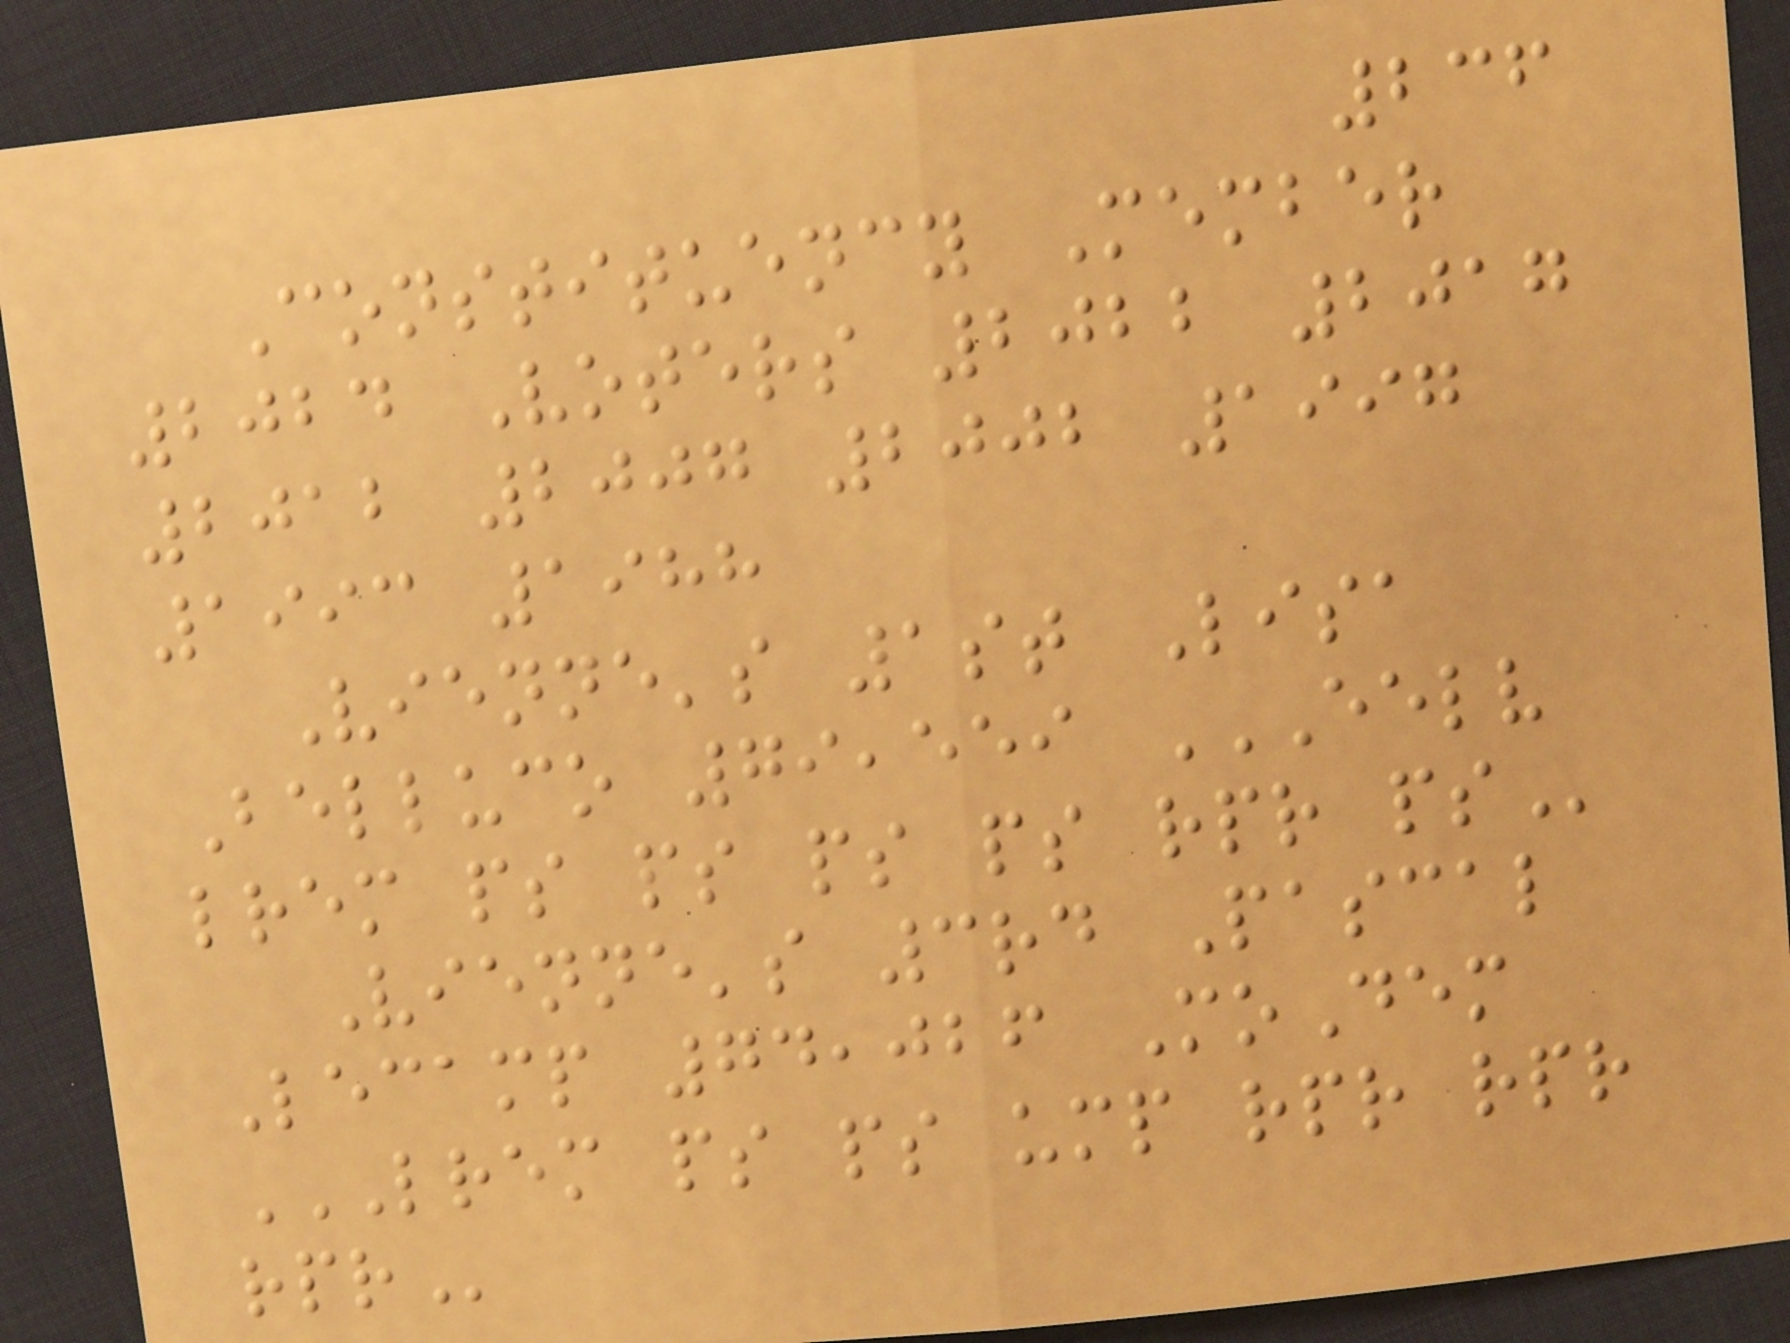236
Constituency Member
2024 Voters 2022 2017
2012 2007 2002 1997
1993 1988
Vienne's 1st Lisa
Belluco 79,559 EELV
LREM PS PS PS PS RPR PS
Vienne's 3rd Pascal
Lecamp 74,026 MoDem
LREM PS PS UMP RPR RPR
RPR
